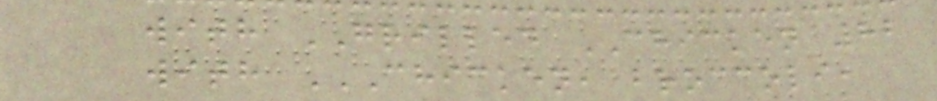with GRILLED CHICKEN 82
with CHICKEN, BROCCOLI,
